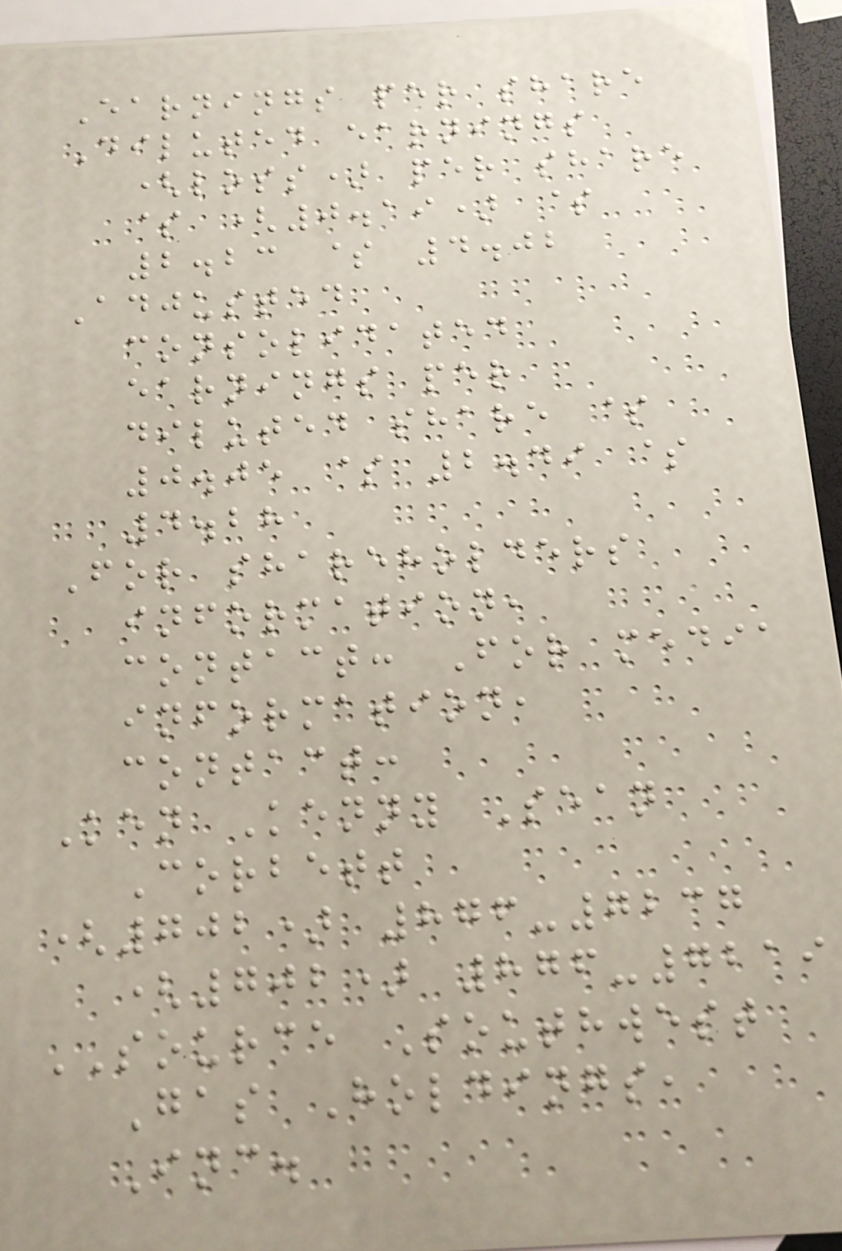Earnings per share
Diluted earnings
(loss) per share
$ (0.19) $
2.23 $ 4.02
Adjusted
consolidated
earnings per
diluted share $
0.05 $ 2.49 $
4.28
For shareholders
information,
contact: For media
information,
contact:
Ken Kenny Sean
Corbett
(702) 876-7237
(702) 876-7219
SOURCE Southwest
Gas Holdings,
Inc.
